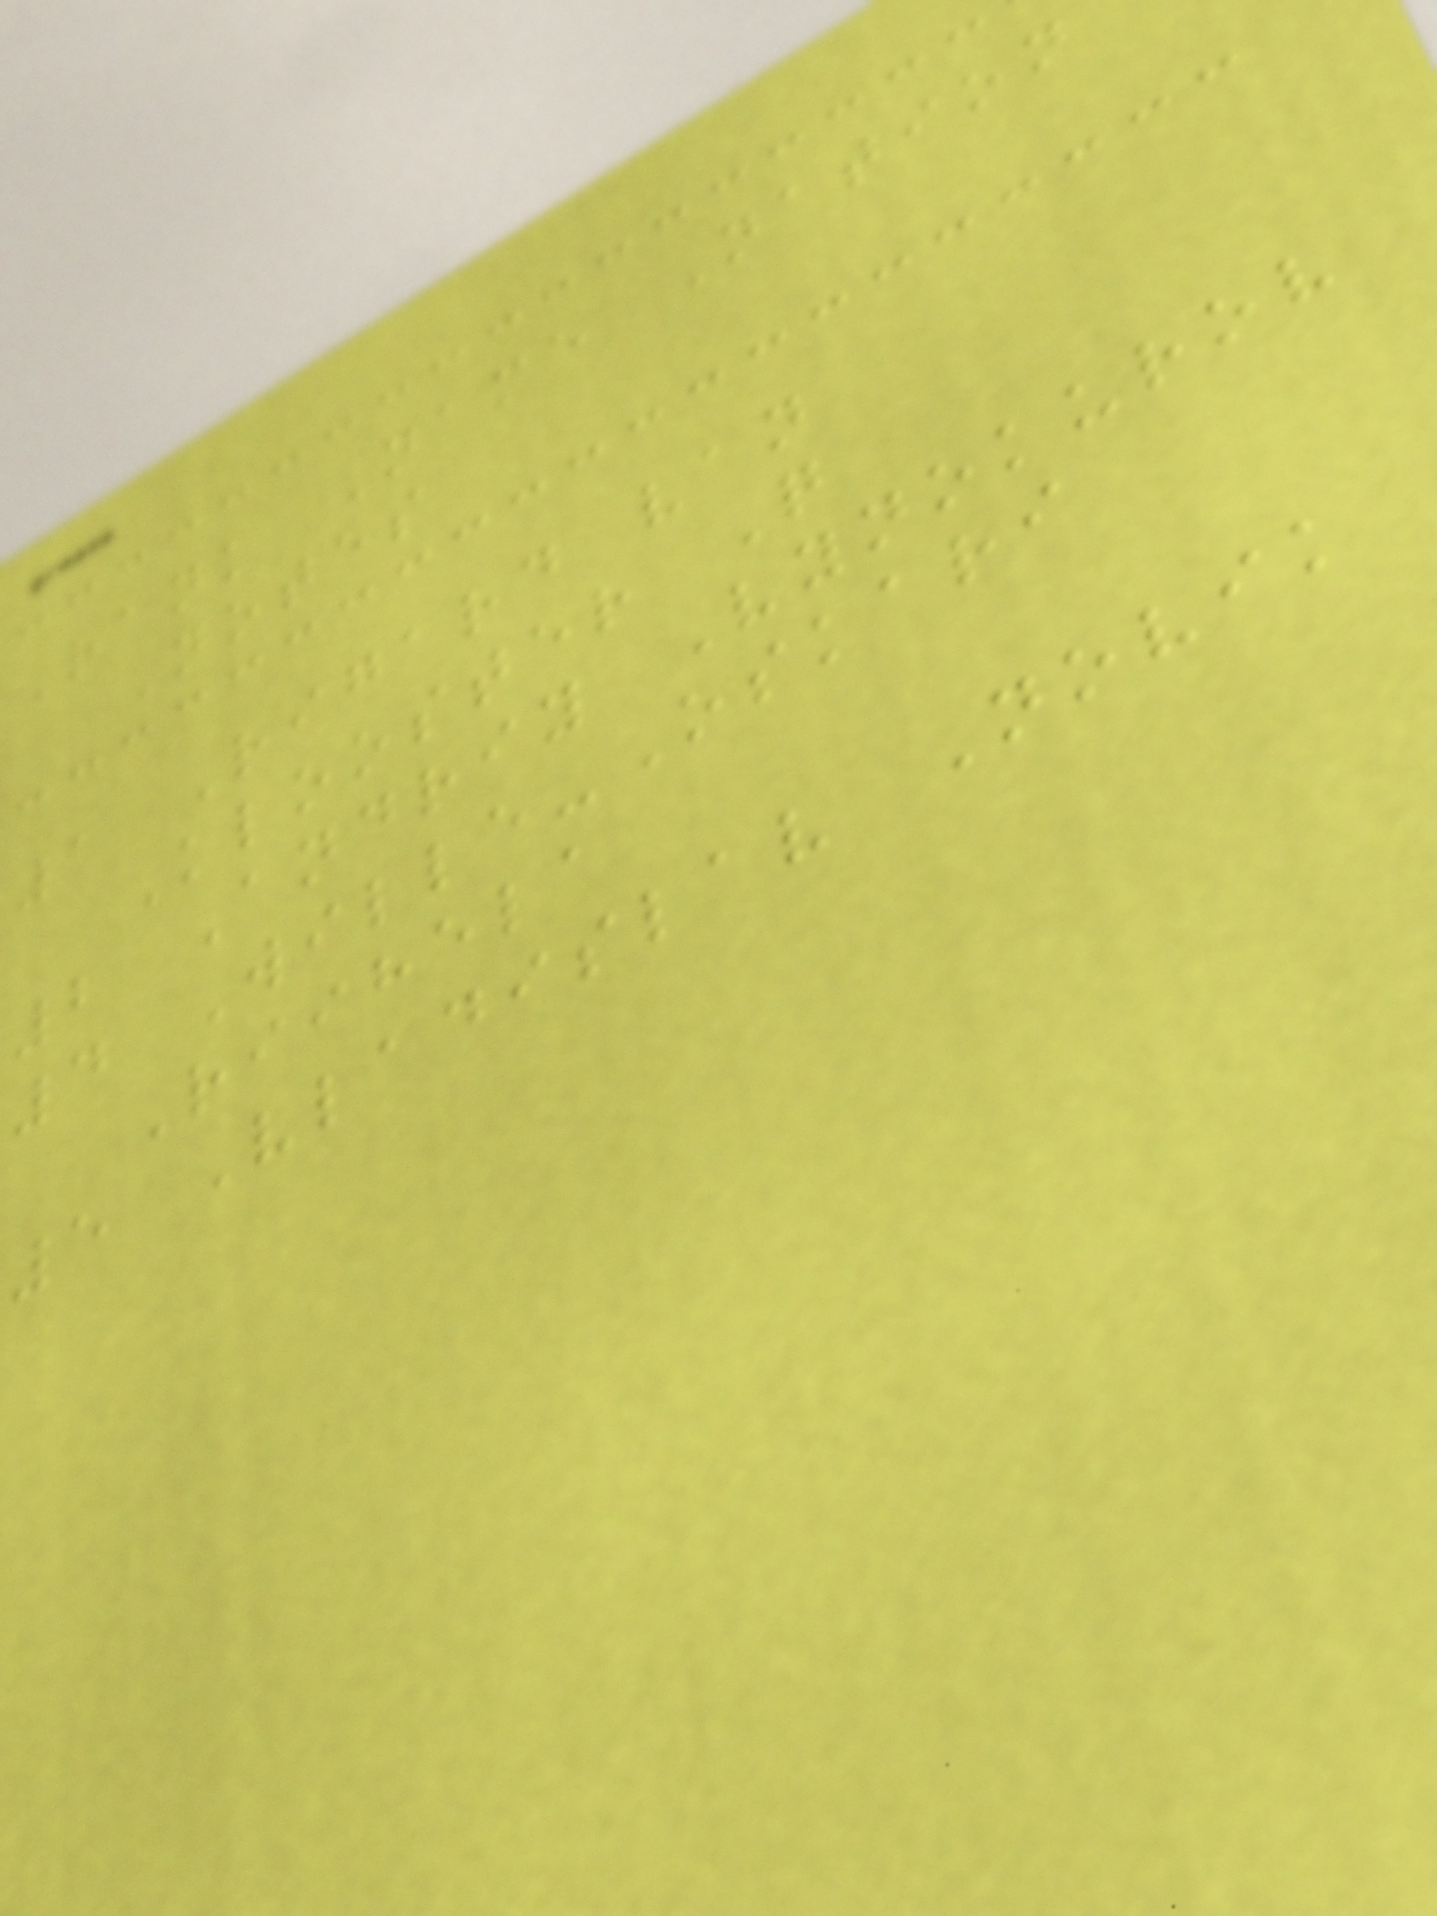Rank Name Nation
Notes
1 Rigard van
Klooster Q
2 Andriy Vynokurov
4 Wille-Oskari
Riihela
5 Vladislav Novik
